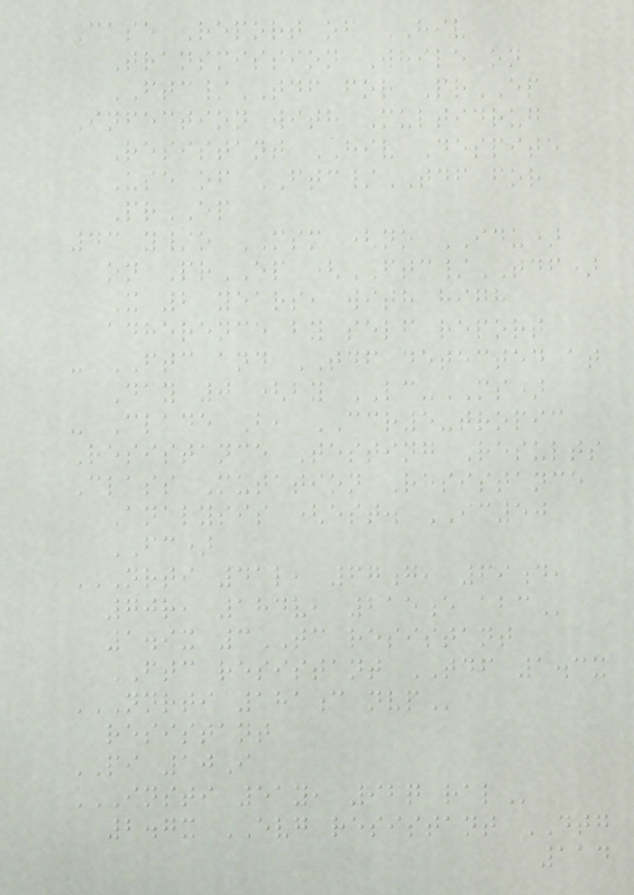Case Report of HIV
Transmission While on
FTC/TDF for PrEP
Infection with Multidrug
Resistant HIV Despite
Use of FTC/TDF for
PrEP
43 y/o MSM (no IDU)
on PrEP (FTC/TDF)
X 2 years, with high
adherence by self report
- FTC and TDF detected at
Day 0 (by LC-MS)
- Clade B, CCR5-tropic
Resistance Testing Results
Class Mutation Resistance
Analysis (est. IC50
FC)
NRTI 41L, 67G, 69D,
70R, 184V, 215E ABC
1.9x 3TC resistant
FTC resistant TDF 1.3x
NNRTI 181C NVP
resistant
PI 10I
INSTI 51Y, 92Q RAL
2.7x EVG resistant DTG
114
